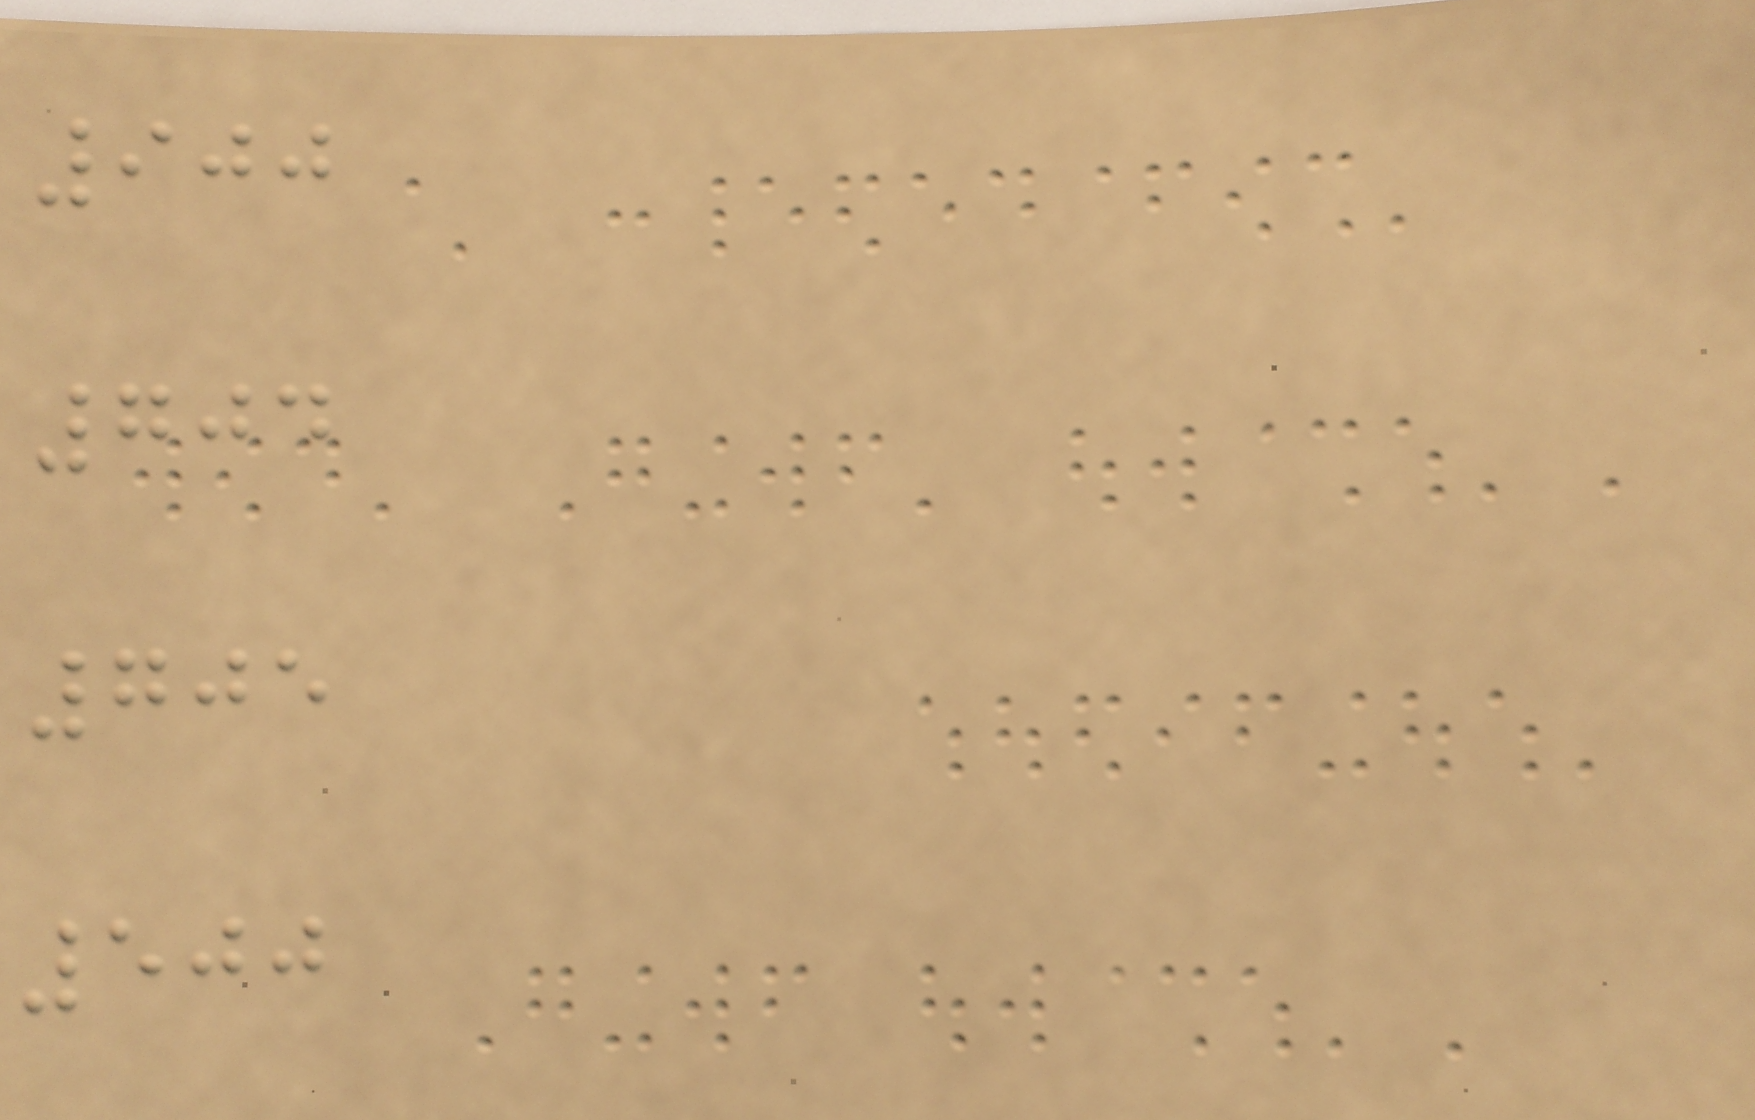900
704
705
500
